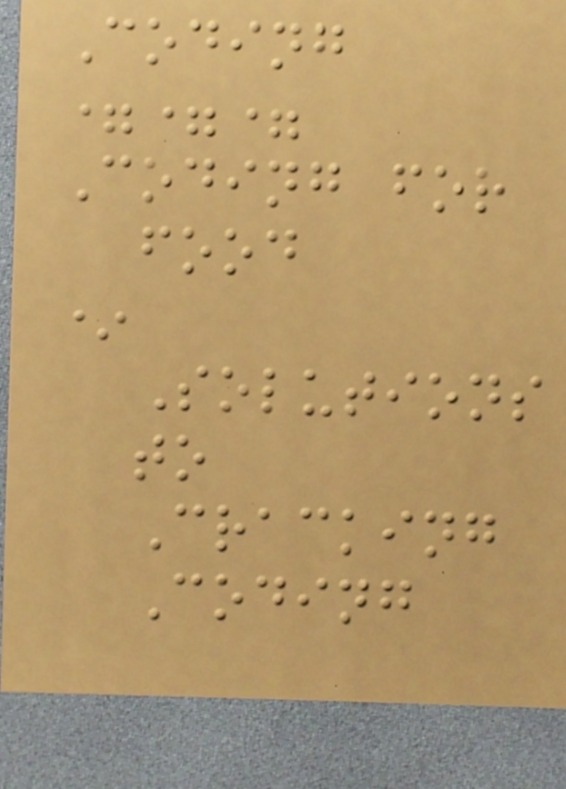Coding
===
Coding for
food
*
Solutions
to
Cracking
Coding
